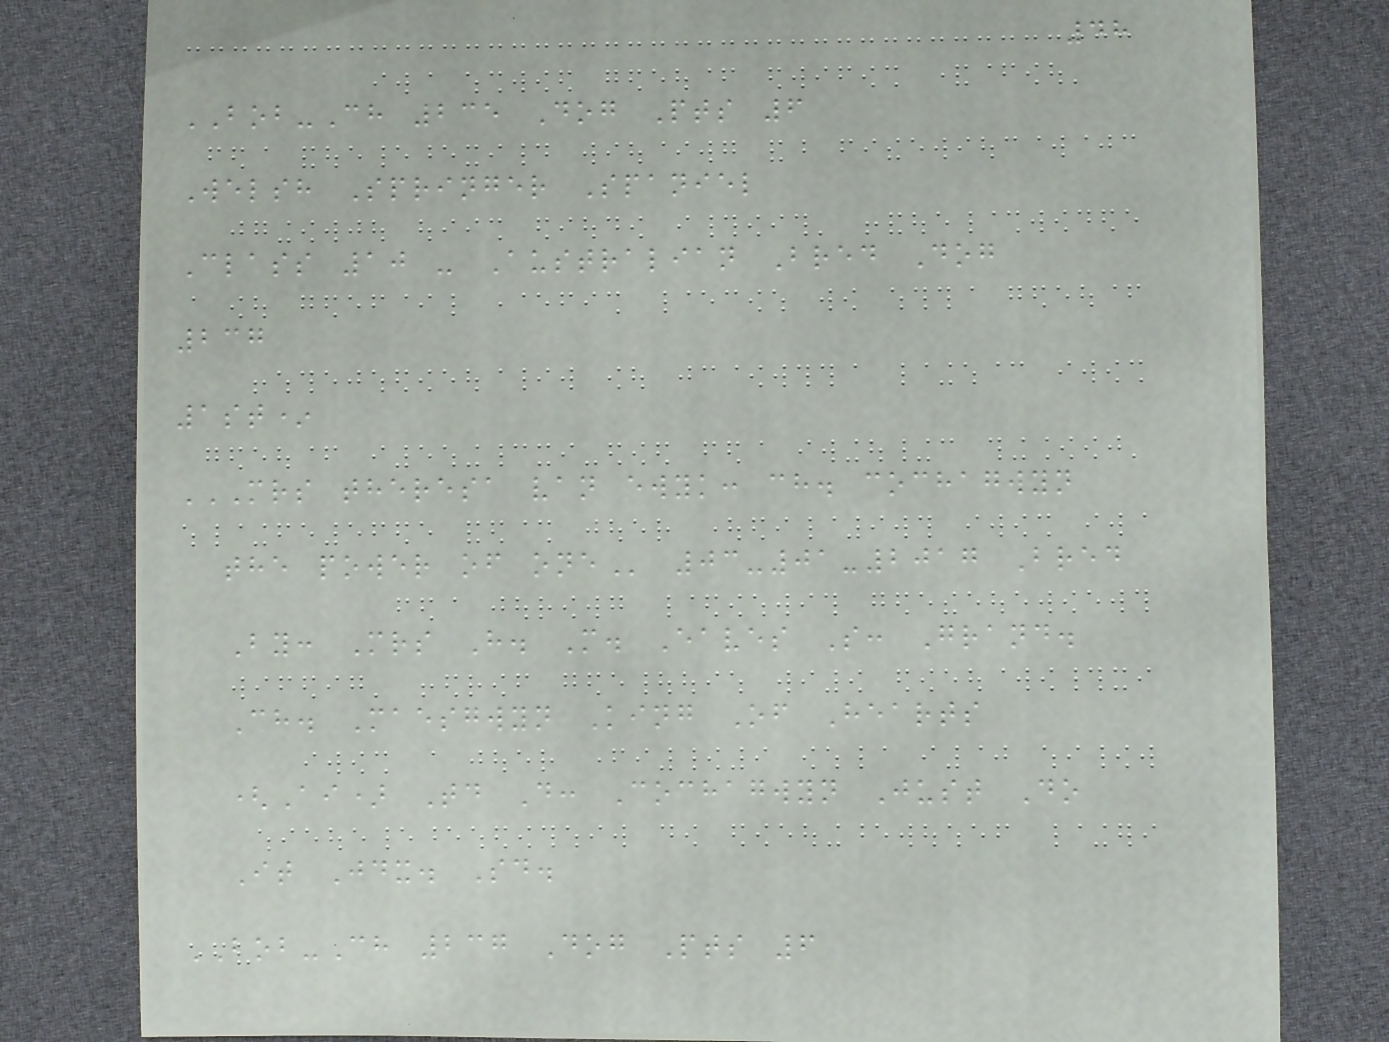48
BOB-Ch 235 Dog Pts 6
Welsh Springer Spaniel
Class 10 - Australian Bred Dog
237
1st*
MRS THERESA VAN EWYK: CH. COCHAGWYN
THE POWER OF ONE 03-01-2017 Bred
By: Mrs H. M. Eaves S: Grand.
Ch. Maesgwyn King Of Hearts
(Ai) Td D: Cochagwyn Just Do
It Jdx. Sd.
BOB-Ch 237 Dog Pts 6
